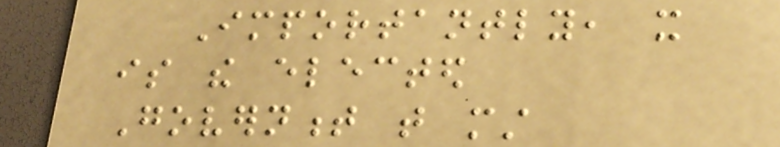Importantly, it
is the elected
Government that must
